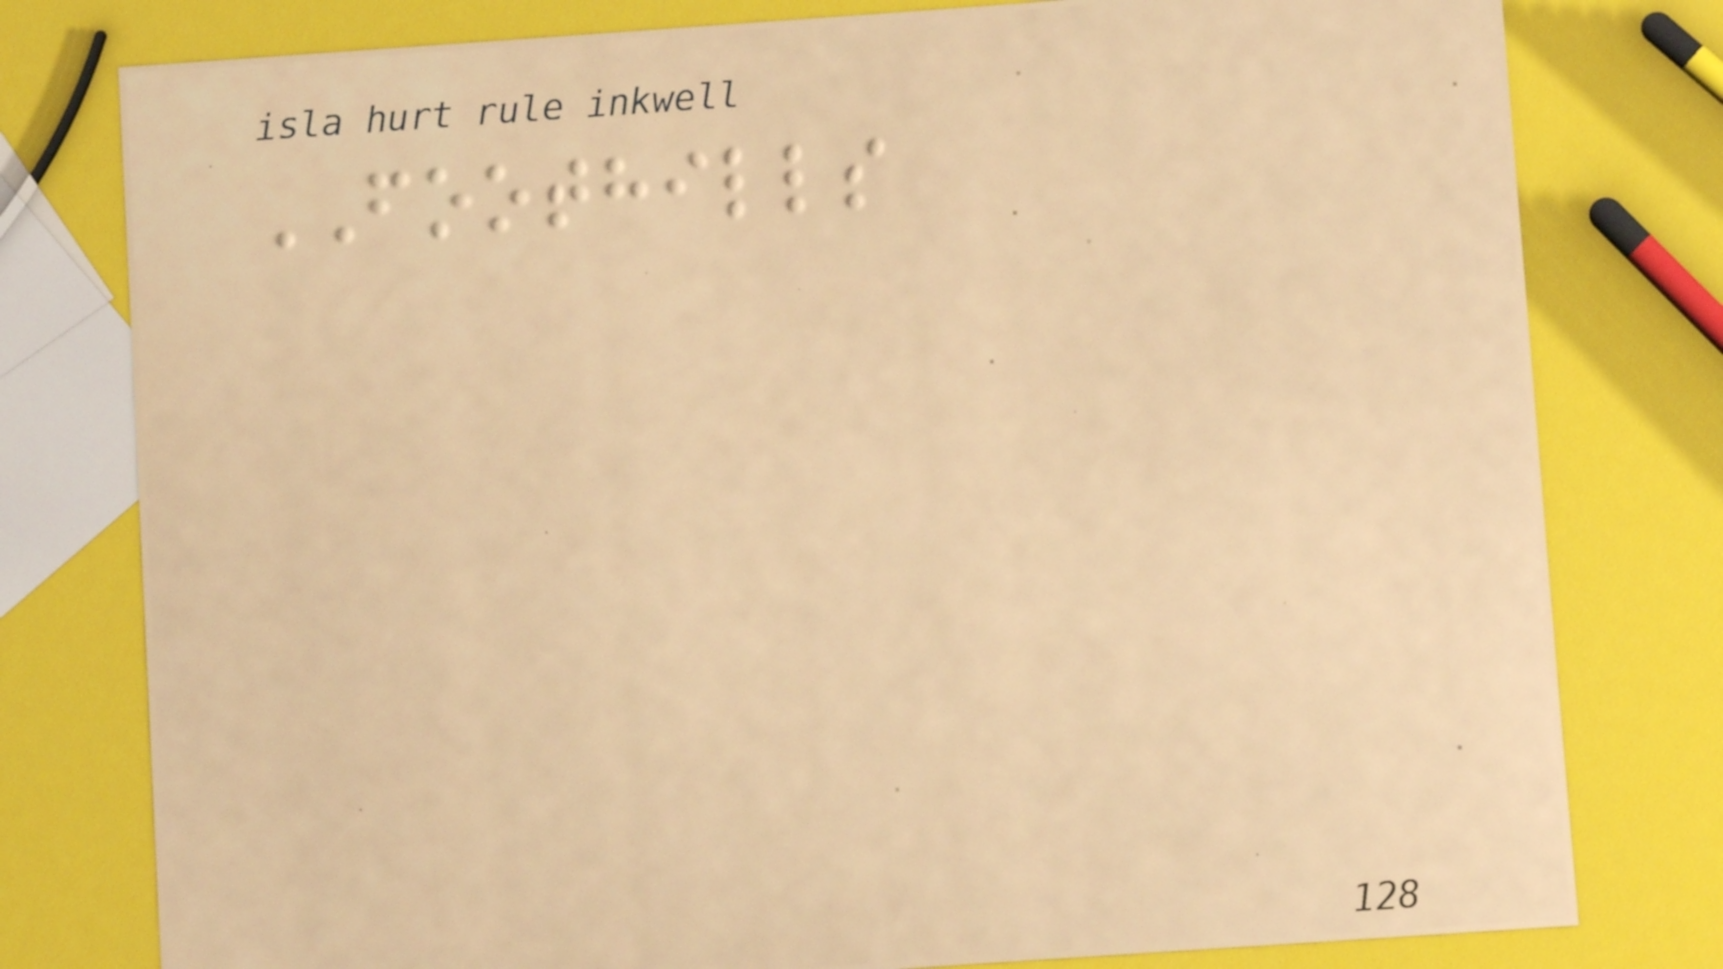FOOTHILLS
